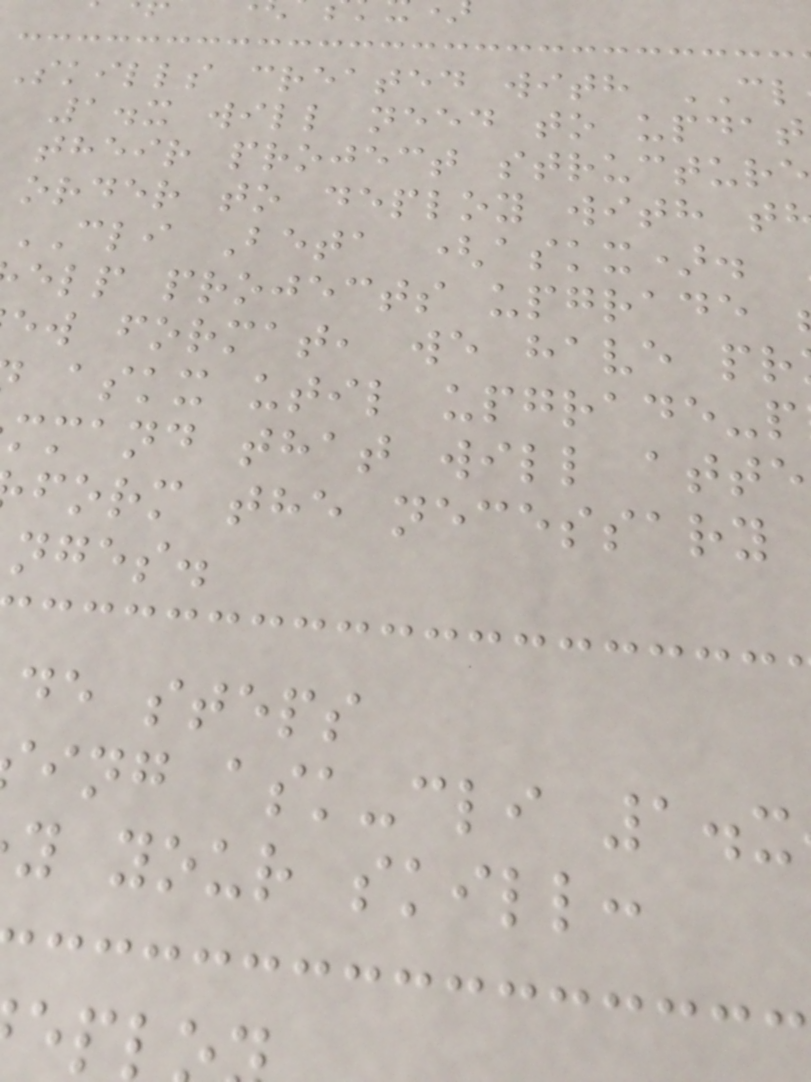Skills created with CL
1.x will need to updat
their project structure
order to deploy with t
CLI Beta (askx).
elp projects upgrade
ew format, we have pr
askx util upgrade-p
mmand that will atte
form the necessary
nges.
de steps
ing ask-cli 1.x
y your skill:
